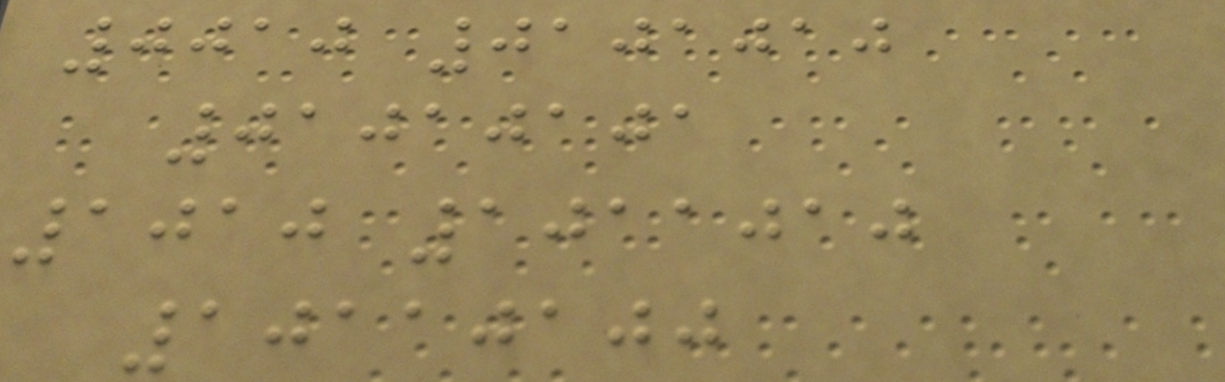0010 0101010
01010101
1010 1011010
10110100
